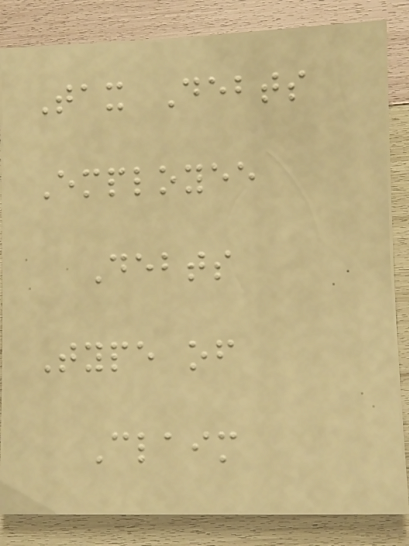Tax Debts
Employee
Debts
Type of
Claim
